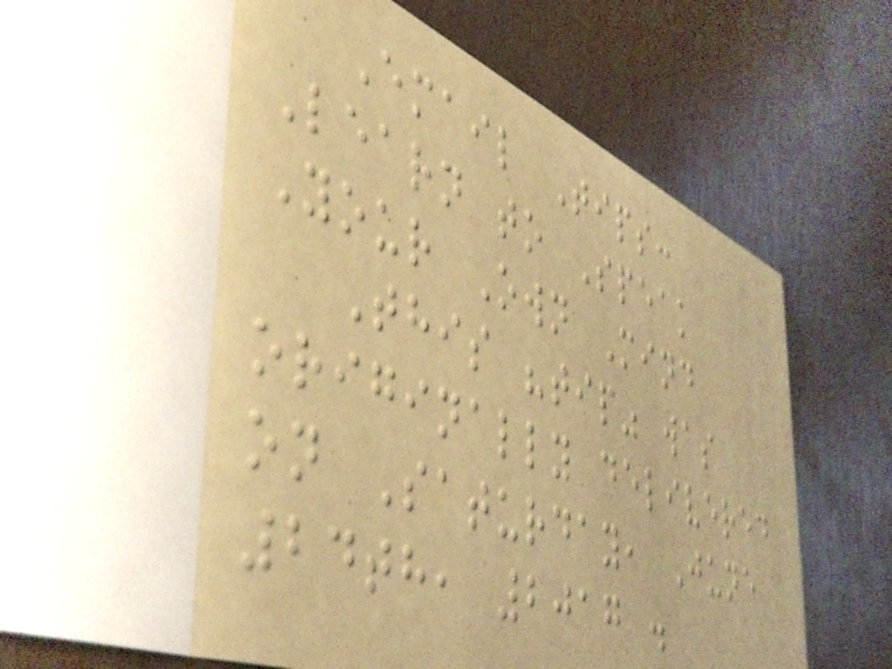Email Tips:
Learn to Speak
Your Own Mind
This "tip" was
originally delivered
on Saturday, June
24th, 2017 .
